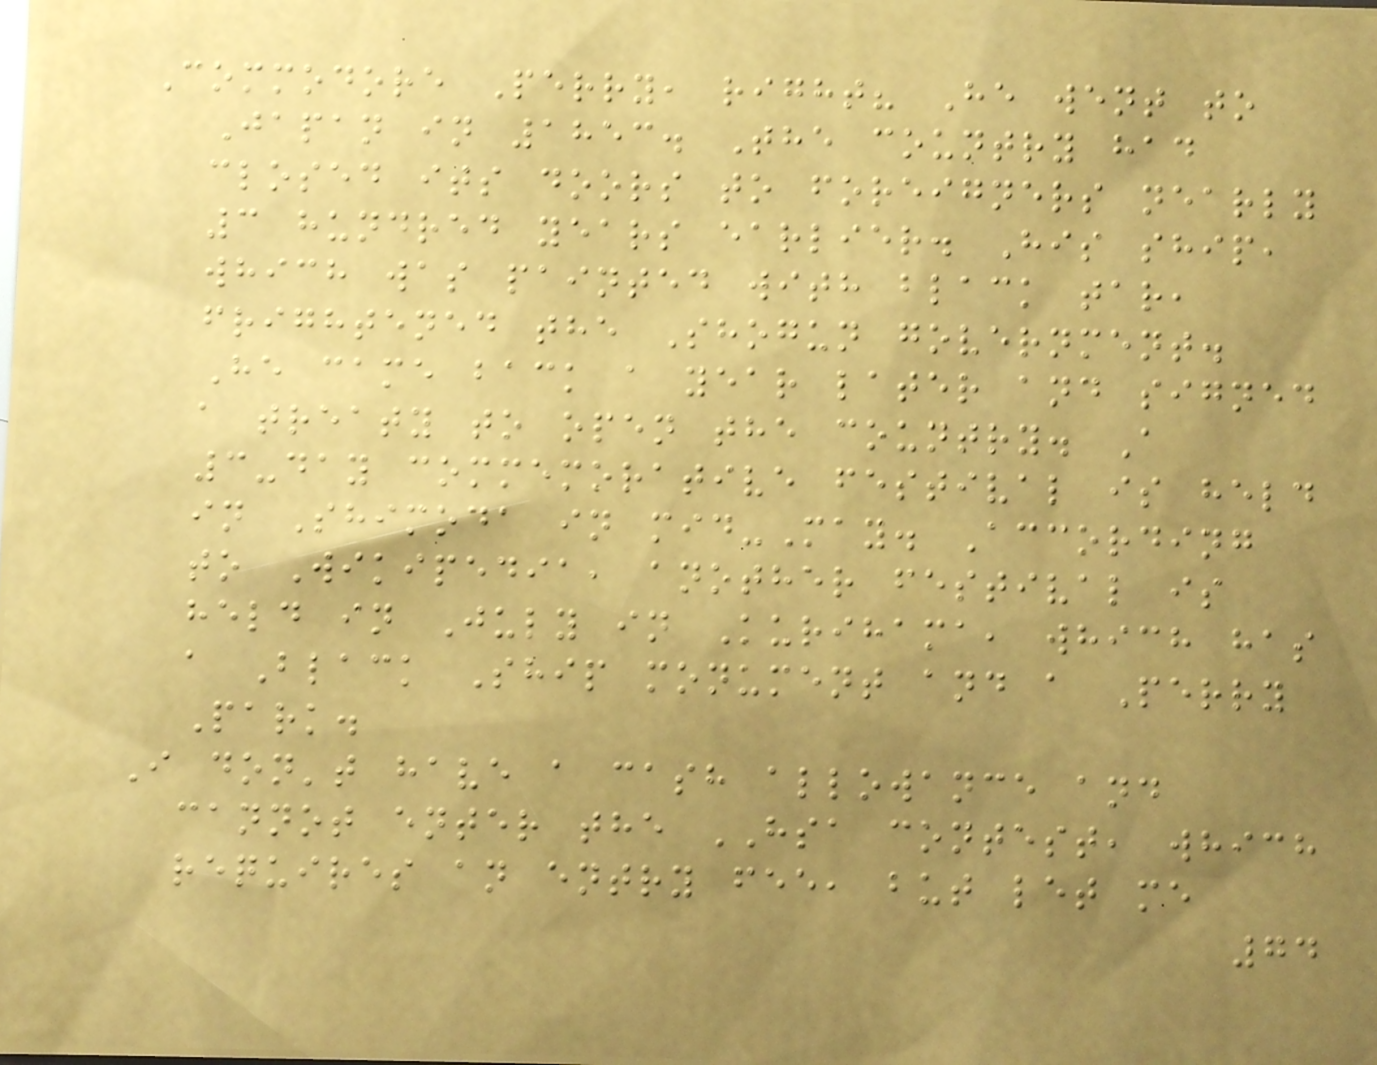Commodore Perry, right? He went to
Japan in 1853. The country had
closed its doors to foreigners nearly
3 hundred years earlier. His ship,
which was painted with black tar,
frightened the Shogun government.
He came back a year later and signed
a treaty to open the country. A
3-day commemorative festival is held
in Shimoda in mid-May. According
to Wikipedia, another festival is
held in July in Kurihama, which has
a Black Ship monument and a Perry
Park.
I don't have a cash allowance and
cannot enter the HSA contest, which
requires an entry fee, but let me
74
